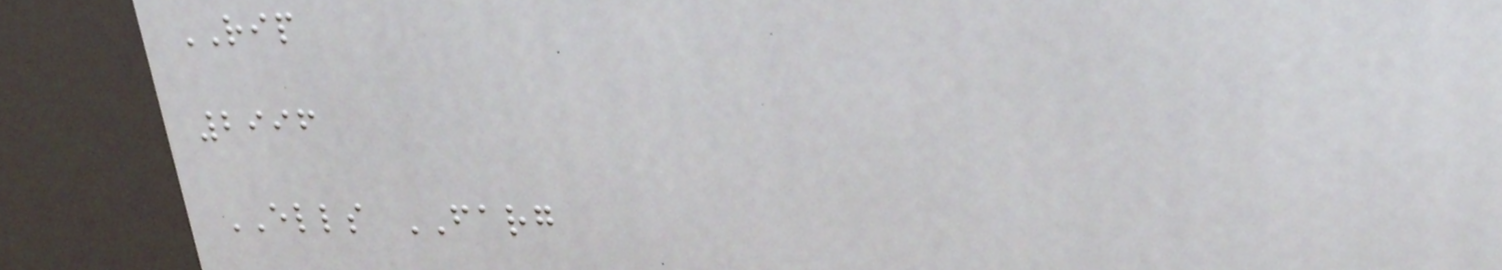RIP
2996
ELLS FARG
